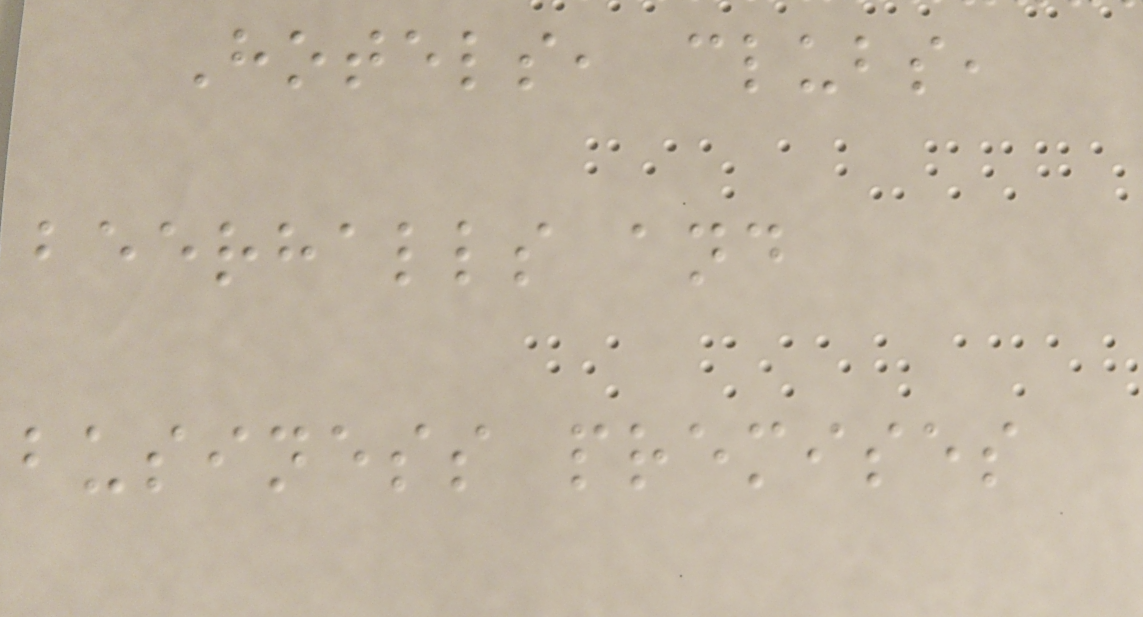Hotels, clubs,
beerhalls and
business premises
